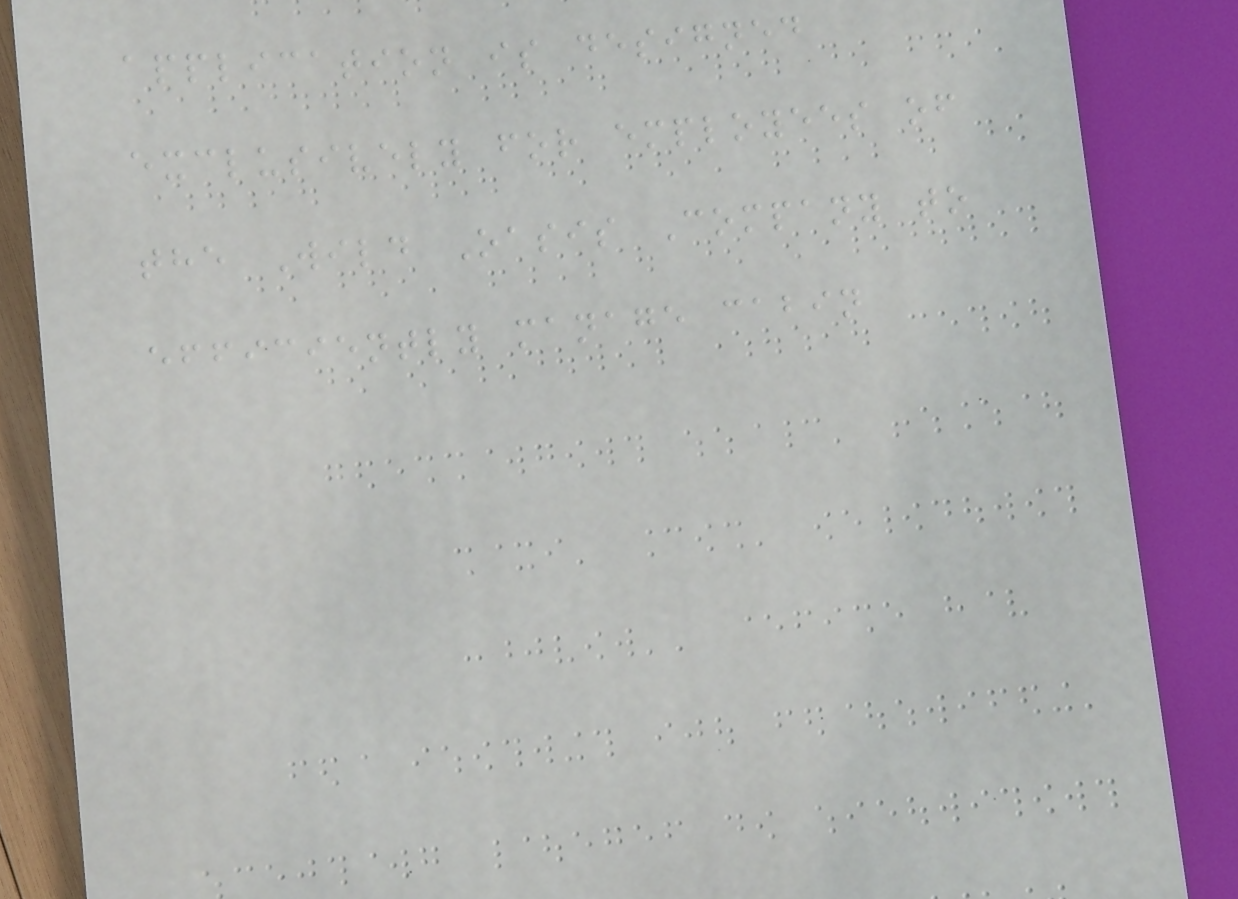application is designed
exclusively for employees of
the Wild Oasis Company to
efficiently manage cabin
